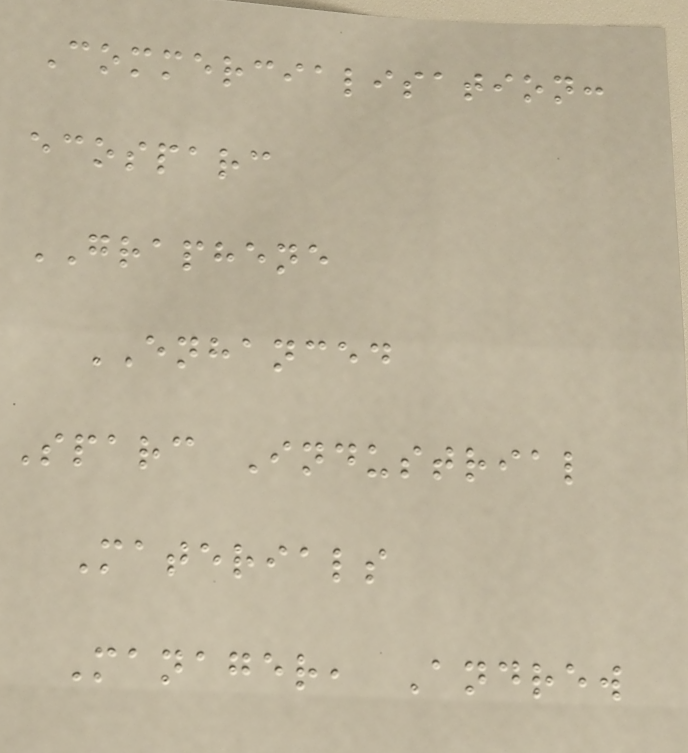Commercialisation:
ecosparc
GRAPHENE
ENHANCED
Sparc Industrial
Materials
Manager, Andrew
